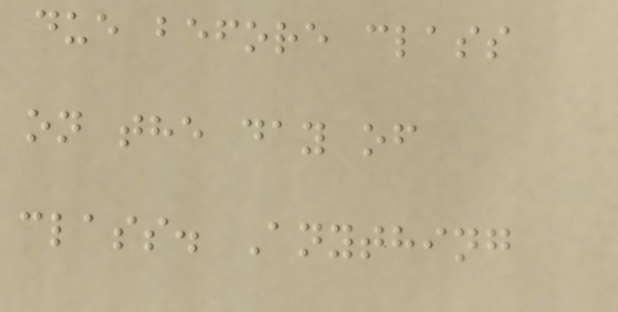due before class
on the day of
class. Anything
